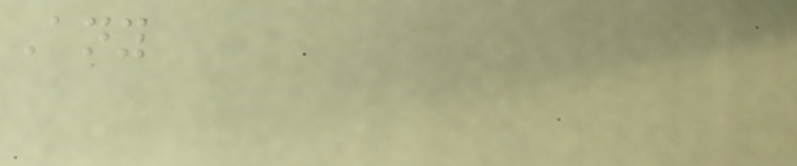Any
